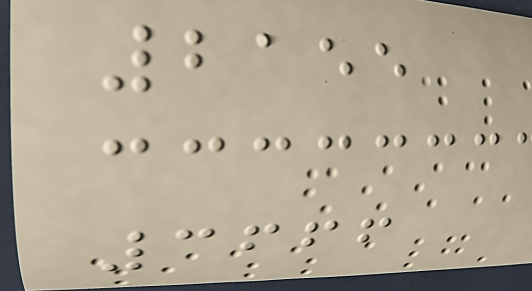2155
3666
